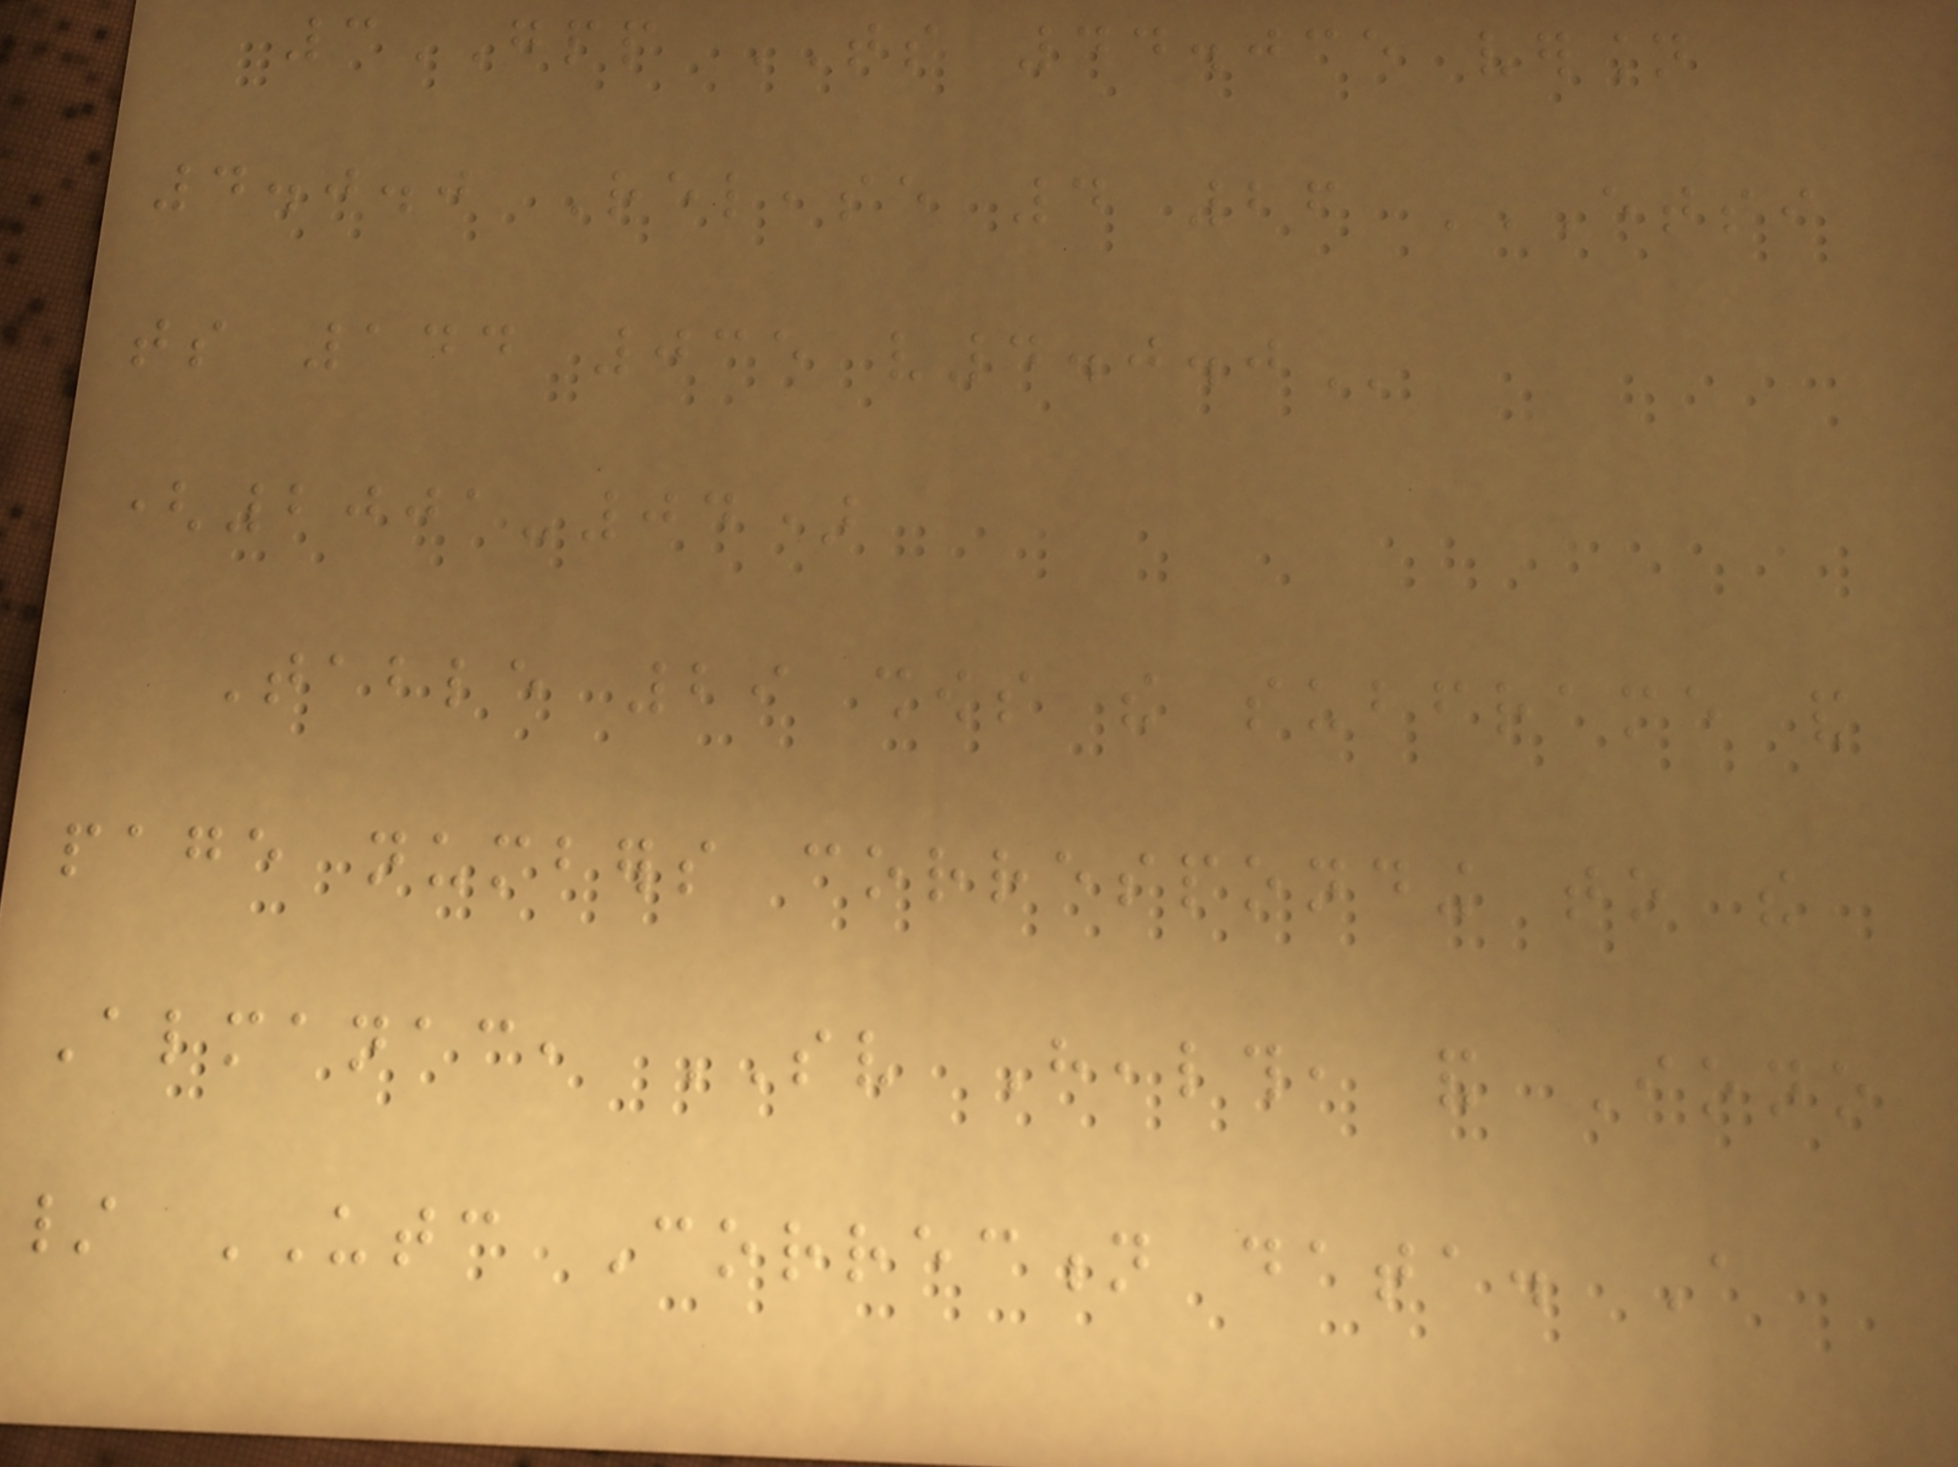3GPP TS 44.035 version
4.0.0 Release 4 26 ETSI
TS 144 035 V4.0.0
(2001-04)
Table 29 shows the subframe and
page numbers corresponding to the
Almanac, SV Health, and Iono
/ UTC Correction data. A
